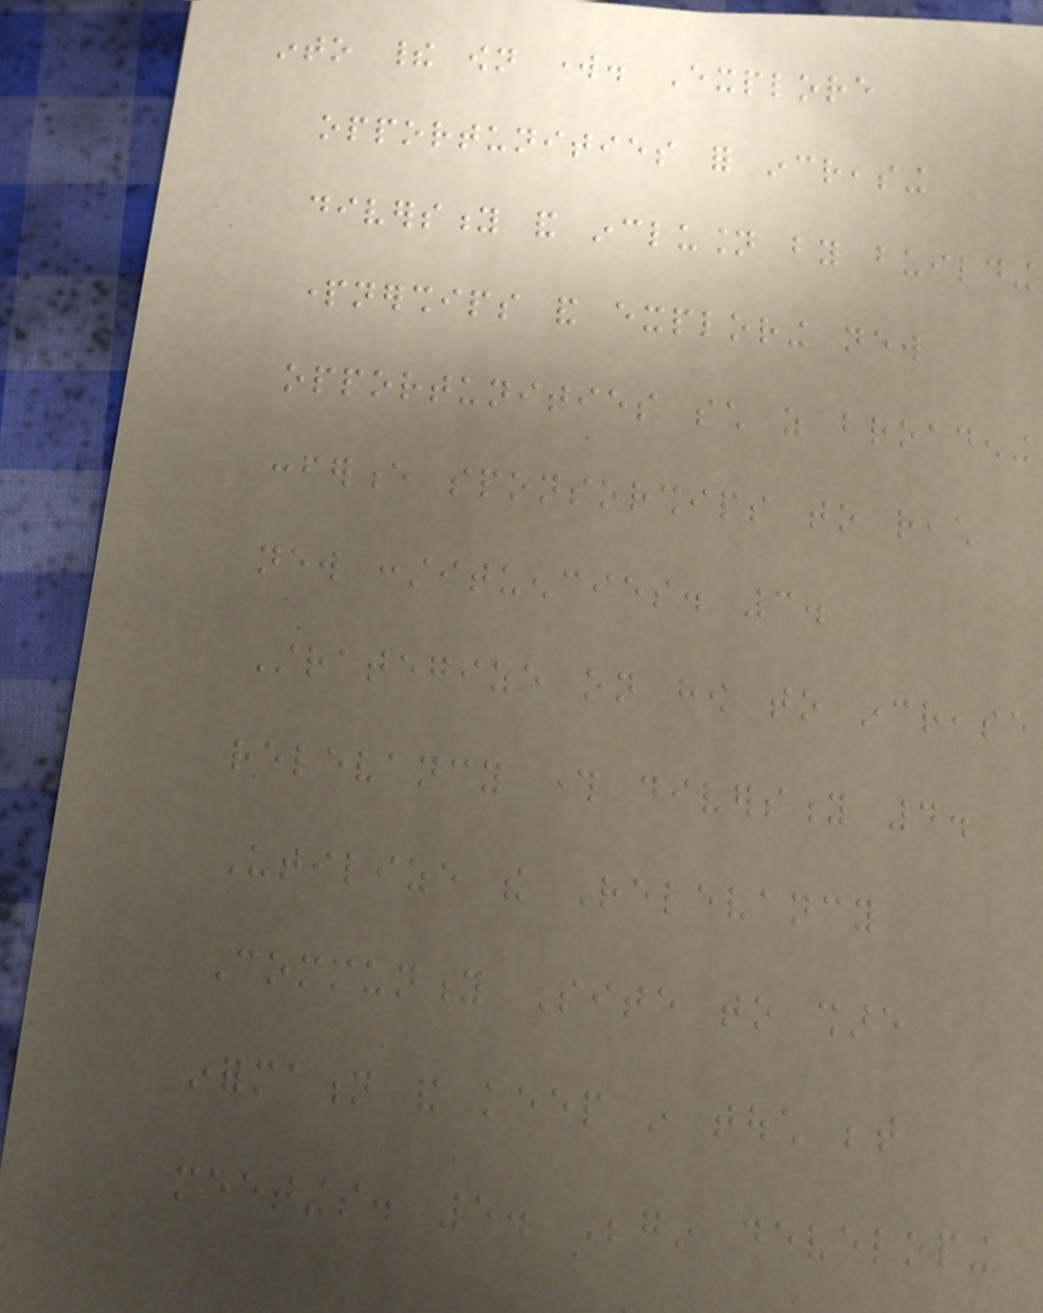into their own work. Explore
opportunities for increasing
diversity and inclusion by building
partnerships and exploring new
opportunities such as broadening
conference sponsorships to reach
new constituencies. 3.
Strategize on how to increase
relevancy through diversity 4.
Utilize the Relevancy
Community Site to share
information and keep in touch between
meetings. 5. Begin developing
